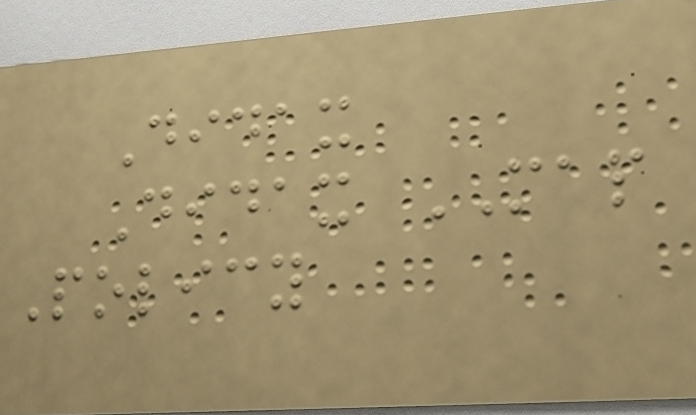Didax
Didax MAP
Policy
